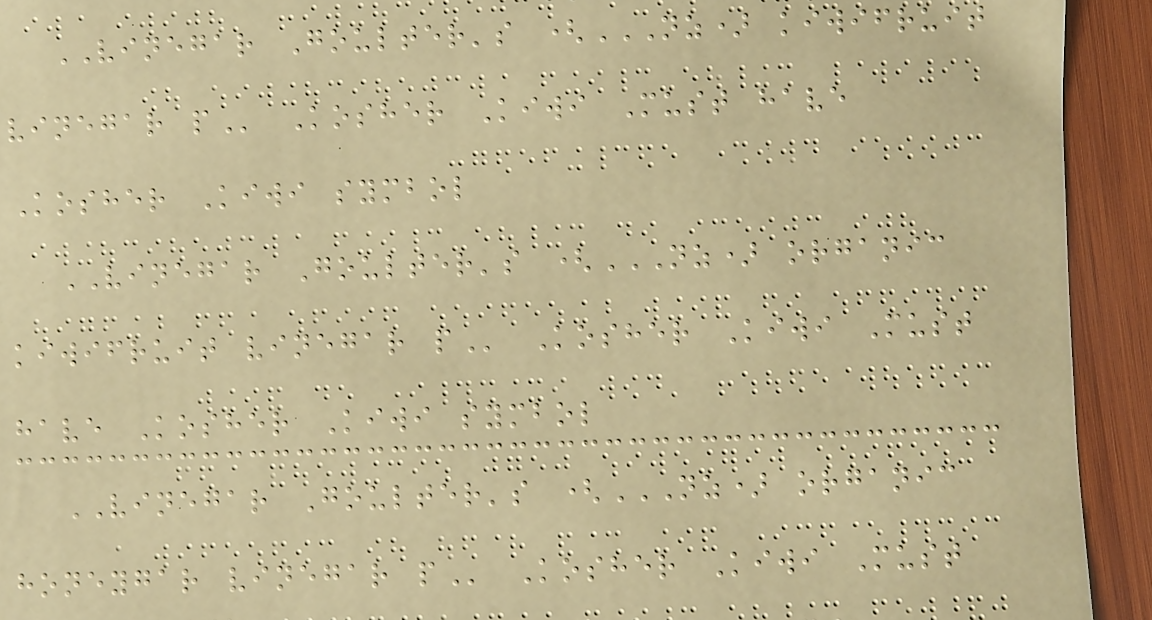VINEGAR Goulter's (NZ) KIWIFRUIT
VINEGAR P Kosher Kiwi Must have
Kosher Kiwi symbol
VINEGAR Goulter's (NZ) ORGANIC
KIWIFRUIT VINEGAR P Kosher Kiwi Must
have Kosher Kiwi symbol
VINEGAR Goulter's (NZ) ORGANIC
HONEYGAR VINEGAR P Kosher Kiwi Must
